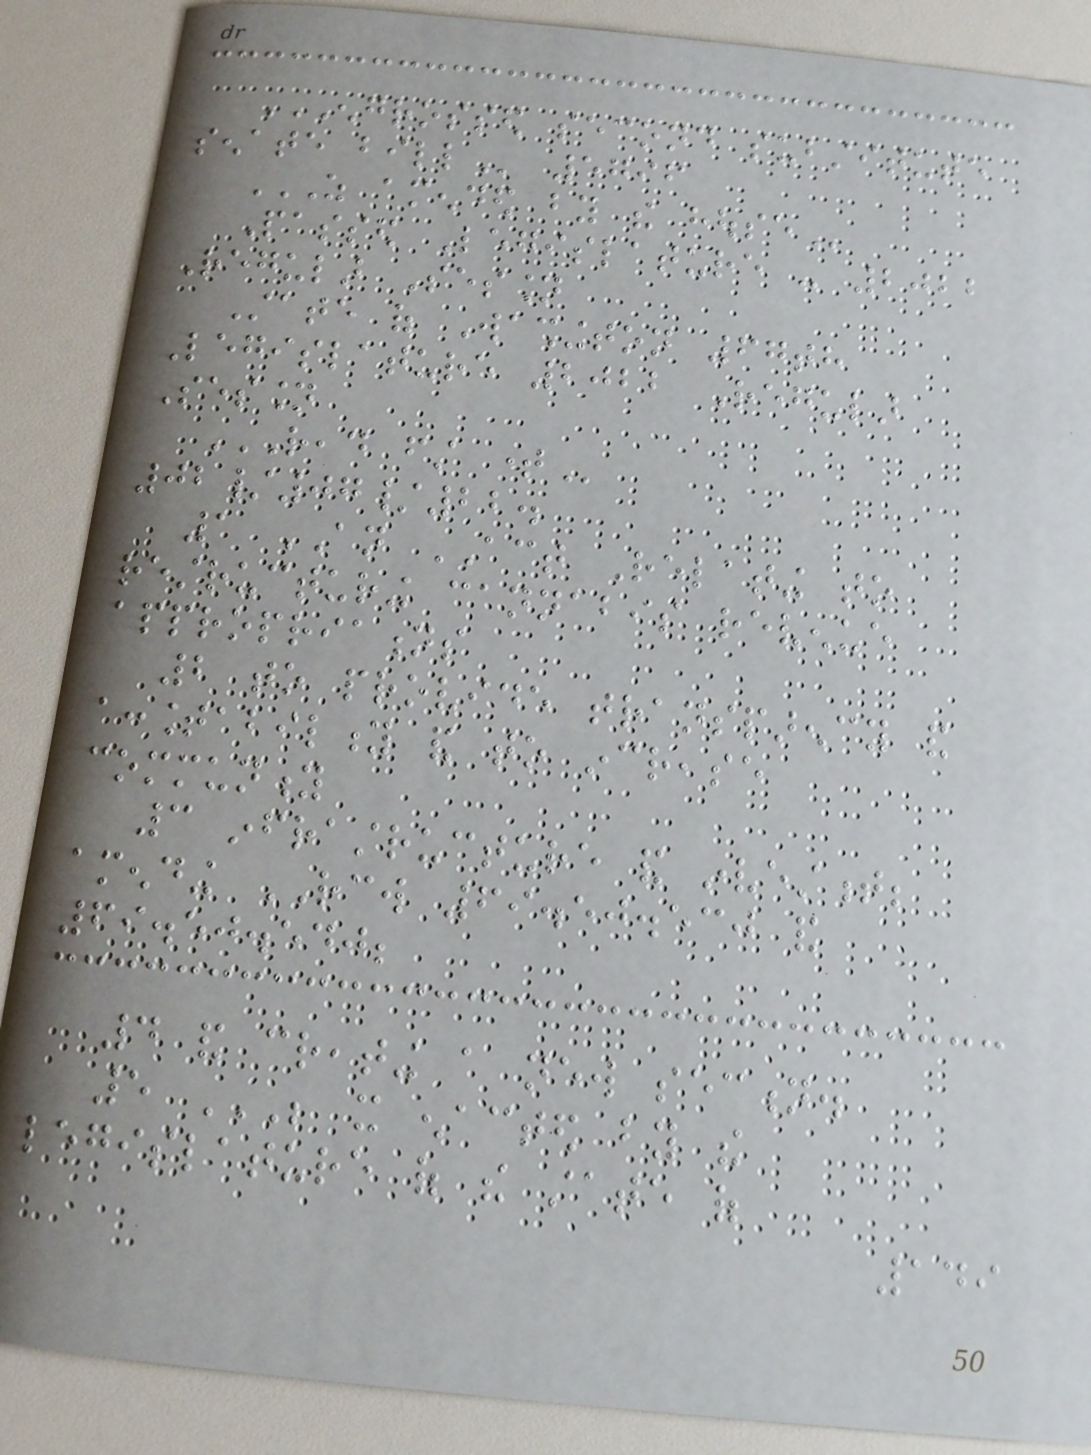ENGROSSED SECOND SUBSTITUTE
SENATE BILL 5796
AS AMENDED BY THE HOUSE
Passed Legislature - 2022
Regular Session
State of Washington 67th
Legislature 2022 Regular
Session
READ FIRST TIME
02/07/22.
1 AN ACT Relating to
restructuring cannabis revenue
appropriations
2 to provide transparency and
accountability and to increase
community
3 infrastructure and investment;
amending RCW 69.50.530 and
69.50.540;
4 and creating a new section.
5 BE IT ENACTED BY THE
LEGISLATURE OF THE STATE OF
149
